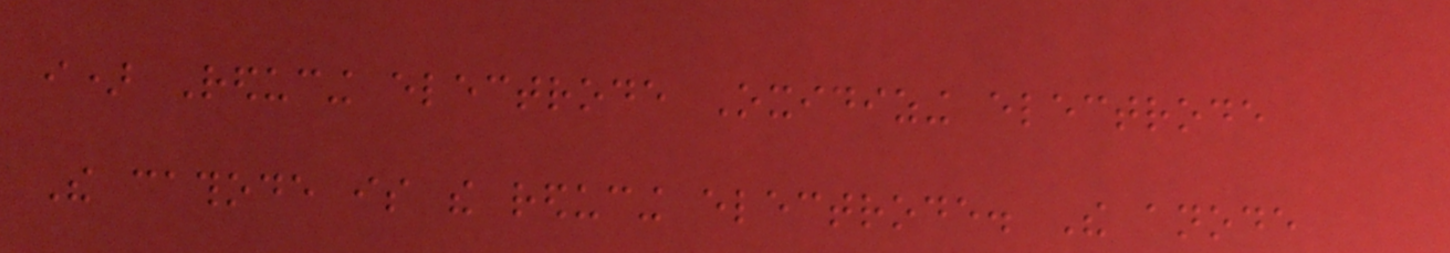i) Reducing electrode Oxidizing electrode
The cathode is the reducing electrode. The anode
